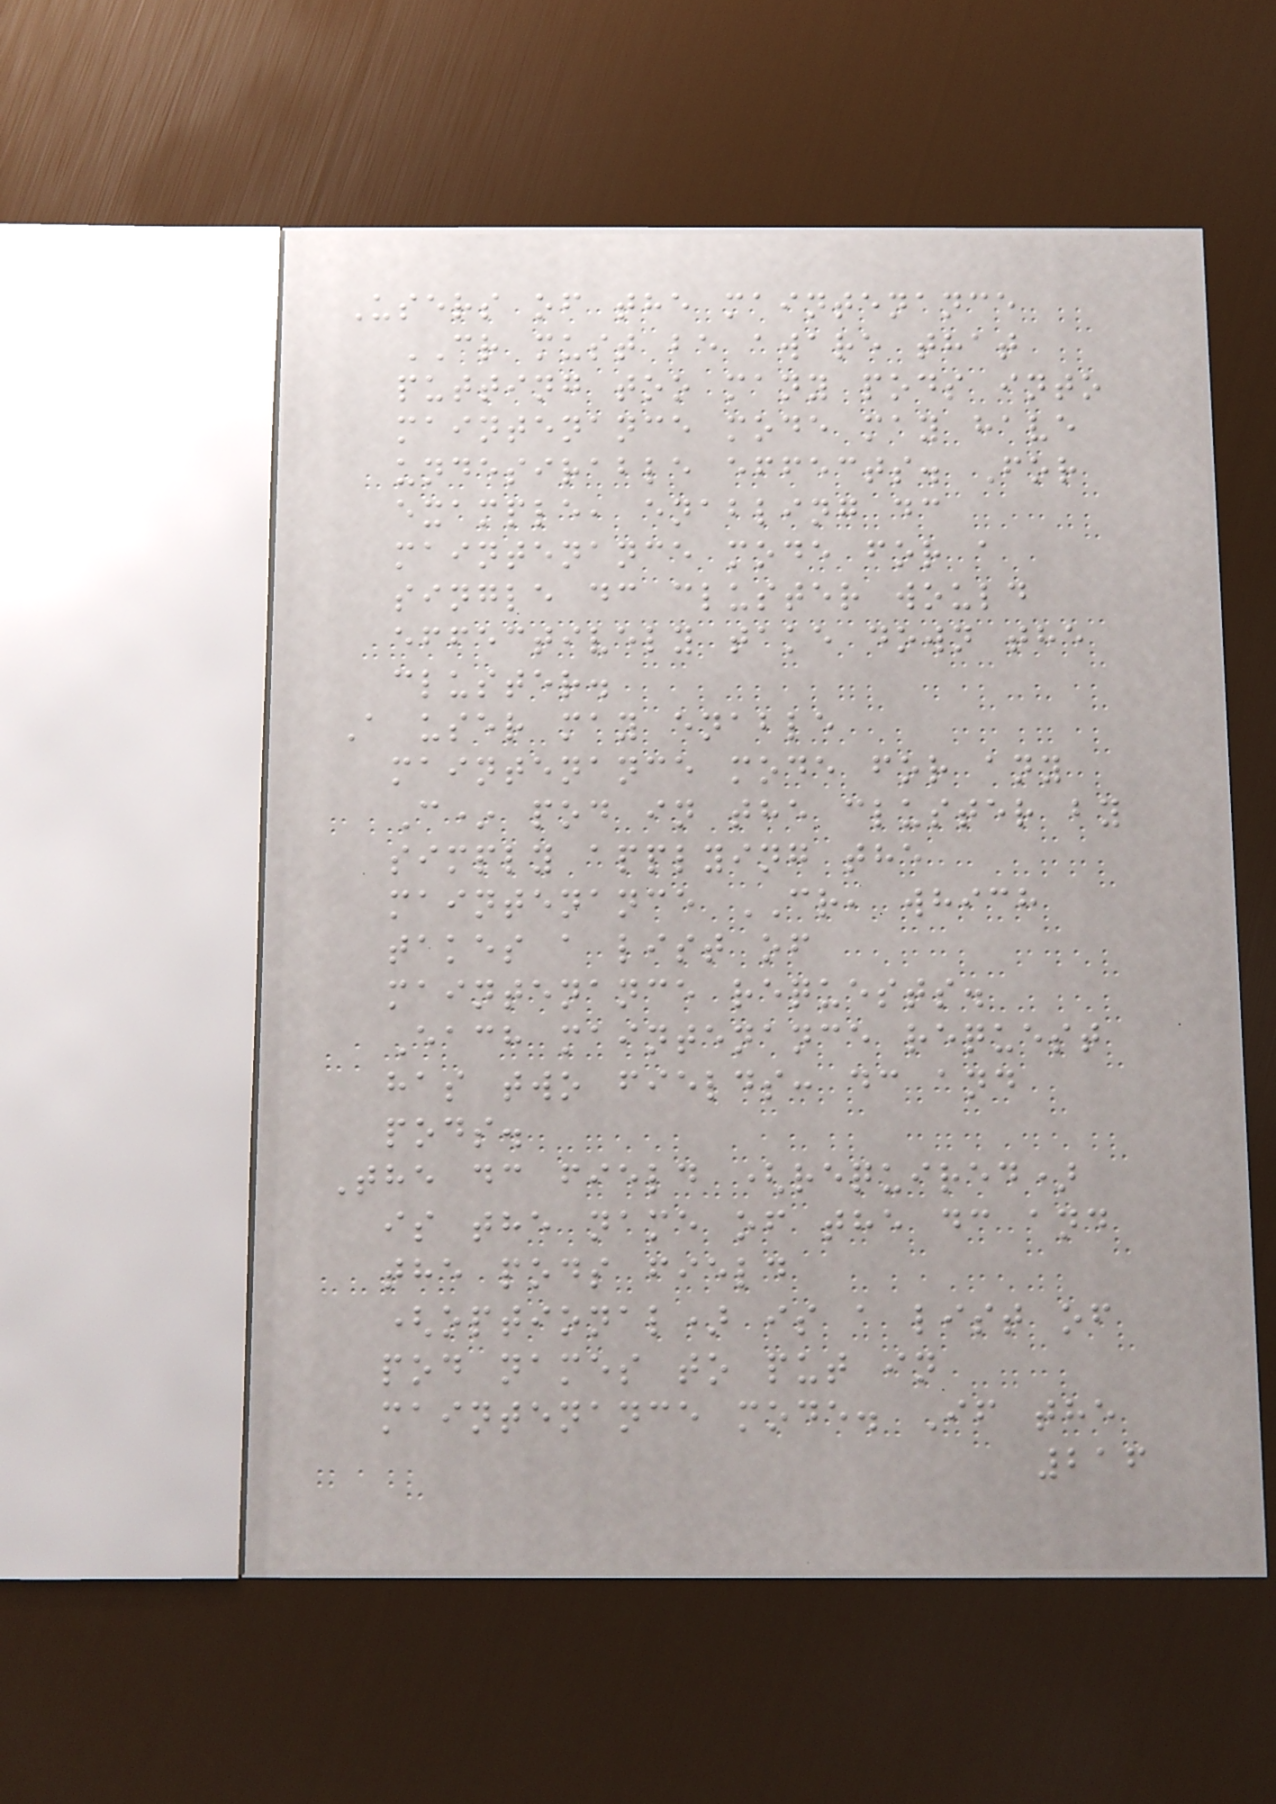Users of the maintenance
CR must be aware that
putting too many pods into
maintenance mode may have
undesirable effects. For
example, enabling dc
maintenance mode for a
single dc cluster would
effectively take down the
cluster.
A user may enable
maintenance mode for any
C* pod in the cluster by
simply applying the
maintenance CR, which
takes a list of
maintenance requests.
Each maintenance request
has two fields: dc and
pods.
The dc field (required)
is the name of the dc and
the pods field
(optional) is a list of
pod names to put in
maintenance mode. If the
216
